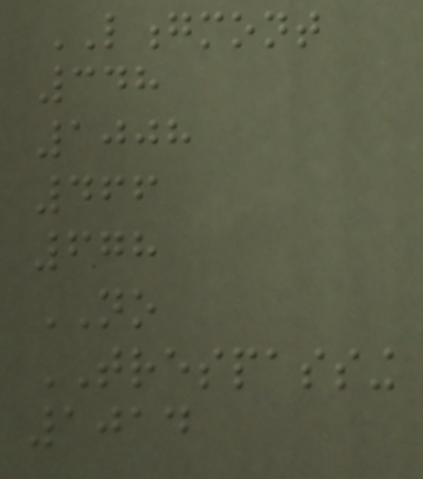LONGMONT
348
1008
466
678
NO
TRESPASSING
1014
